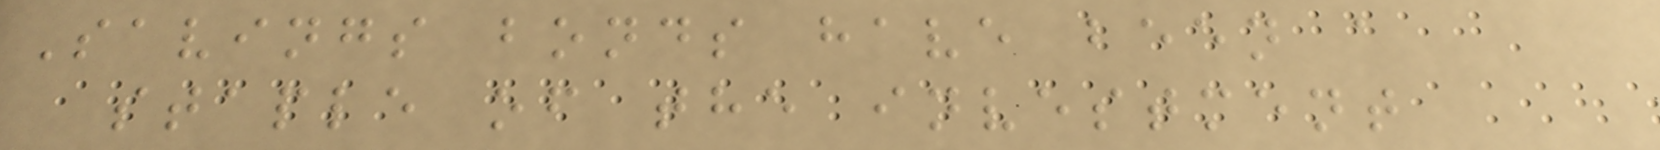Savings bonds have been a
staple of the investment
